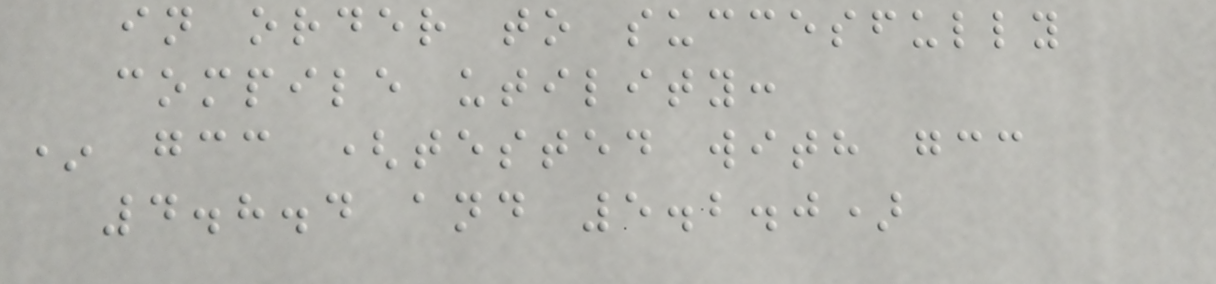in order to succesfully
compile utility:
* gcc (tested with gcc
4.8.4 and 5.2.0)
